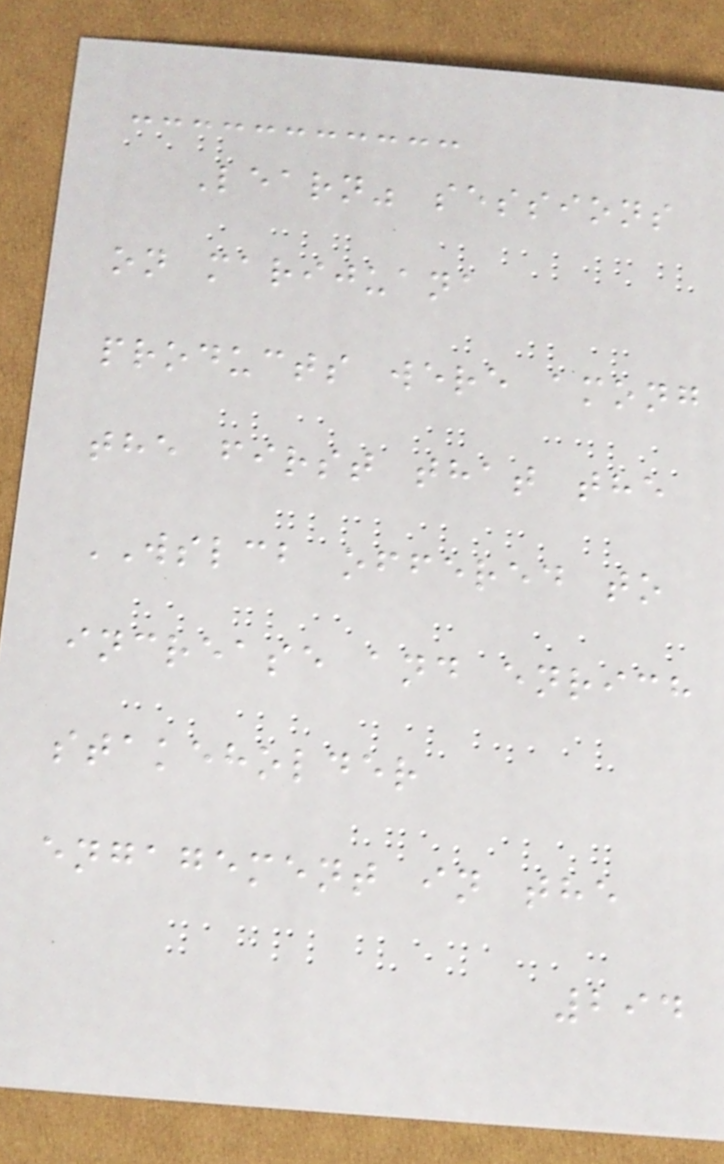Learn" sessions
on marijuana
products were among
the first that the
WSLCB offered to
increase and enrich
stakeholder
engagement in the
294
